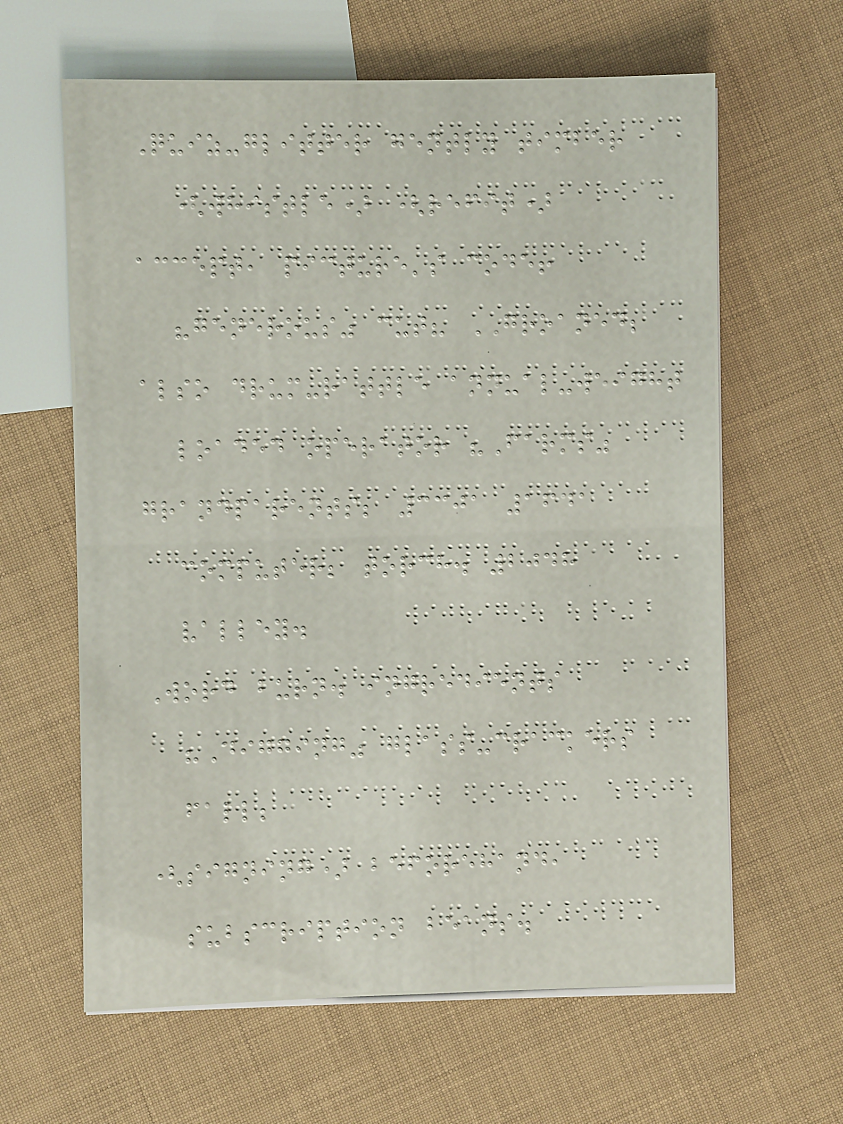Quiz-glitter gently timber
(whistle) (refit)
accept, picture's code!
"generous" cut? GROANED;
also drum-rattle annual-weight
loaded operator "Farms"
grandparents; 3301 1641
computer; torch. 2048
valley.
Word burn. ingredients
"Digging" glass-crackers
fall;
(signing) beforehand,
subscription beans.
